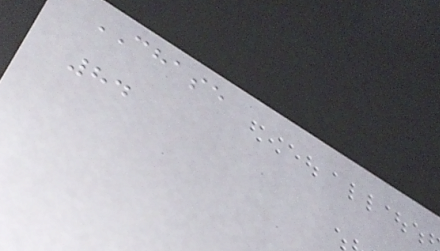CHASE
84
